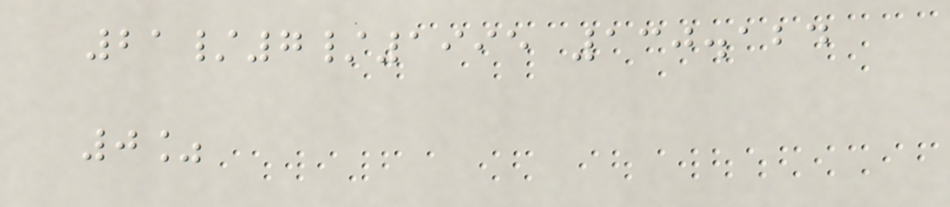21/7/1995 130.124
0%
